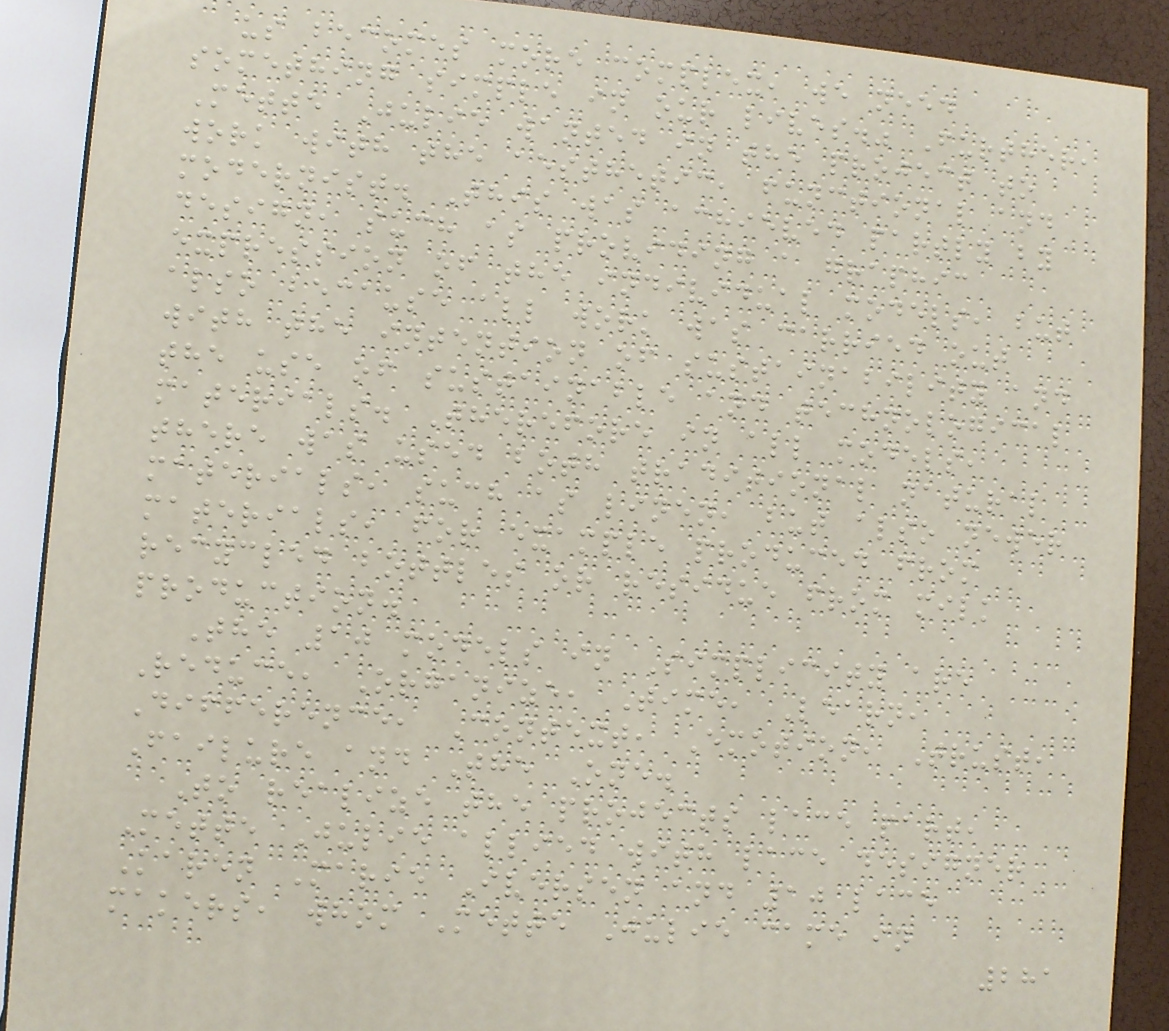us becomes more complex, we need
something simple in our lives." Further,
Mette Julie wanted in the project to
work with the aesthetic, functional and
modernist. This was achieved partly by
design, such as providing a graphic
expression of the individual models, but
also because all work was carried out
with the intention of sustainability and
the use of sustainable and technological
materials. Therefore in all models,
there was used both traditional natural
materials, such as linen, but also newer
materials, for example produced from
recycled bottles or residue from milk
production.
The 10 models in Simplicity are
Reduce, Organize, Time, Learn,
Difference, Context, Emotion, Trust,
Failure and The One.
To realize the projects lace part,
Mette Julie allied with lace designer
Karen Marie Iversen and 10 lace
makers, whom Mette Julie came in
281
